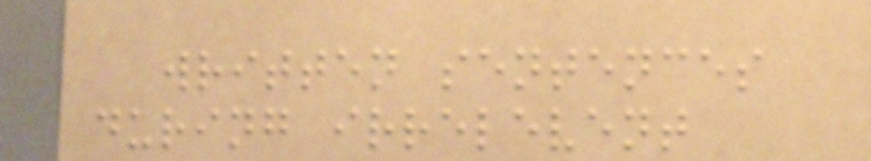written sentences
during irrelevent
